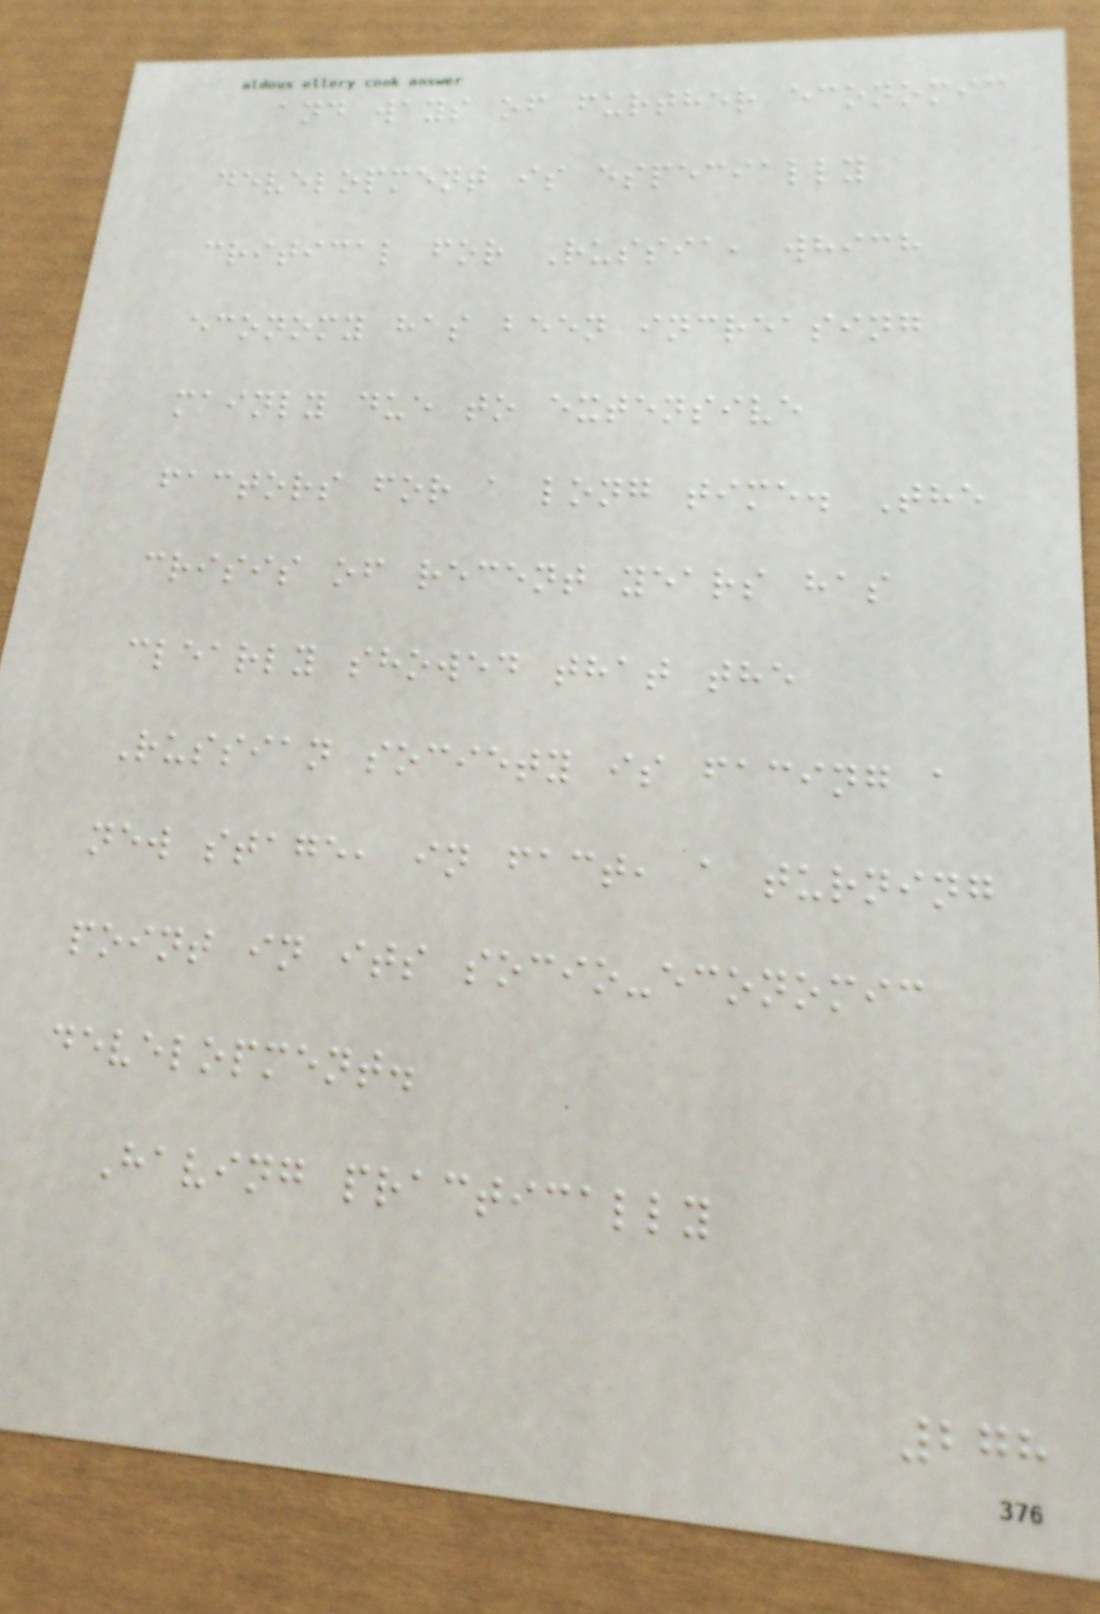and ways of further economic
development is especially
critical for Russia, which
economy has been increasing
mainly due to extensive
factors for a long time. The
crisis of recent years has
clearly showed that the
Russian society is facing a
new stage, in fact, a turning
point in its socio-economic
development.
Having practically
278
